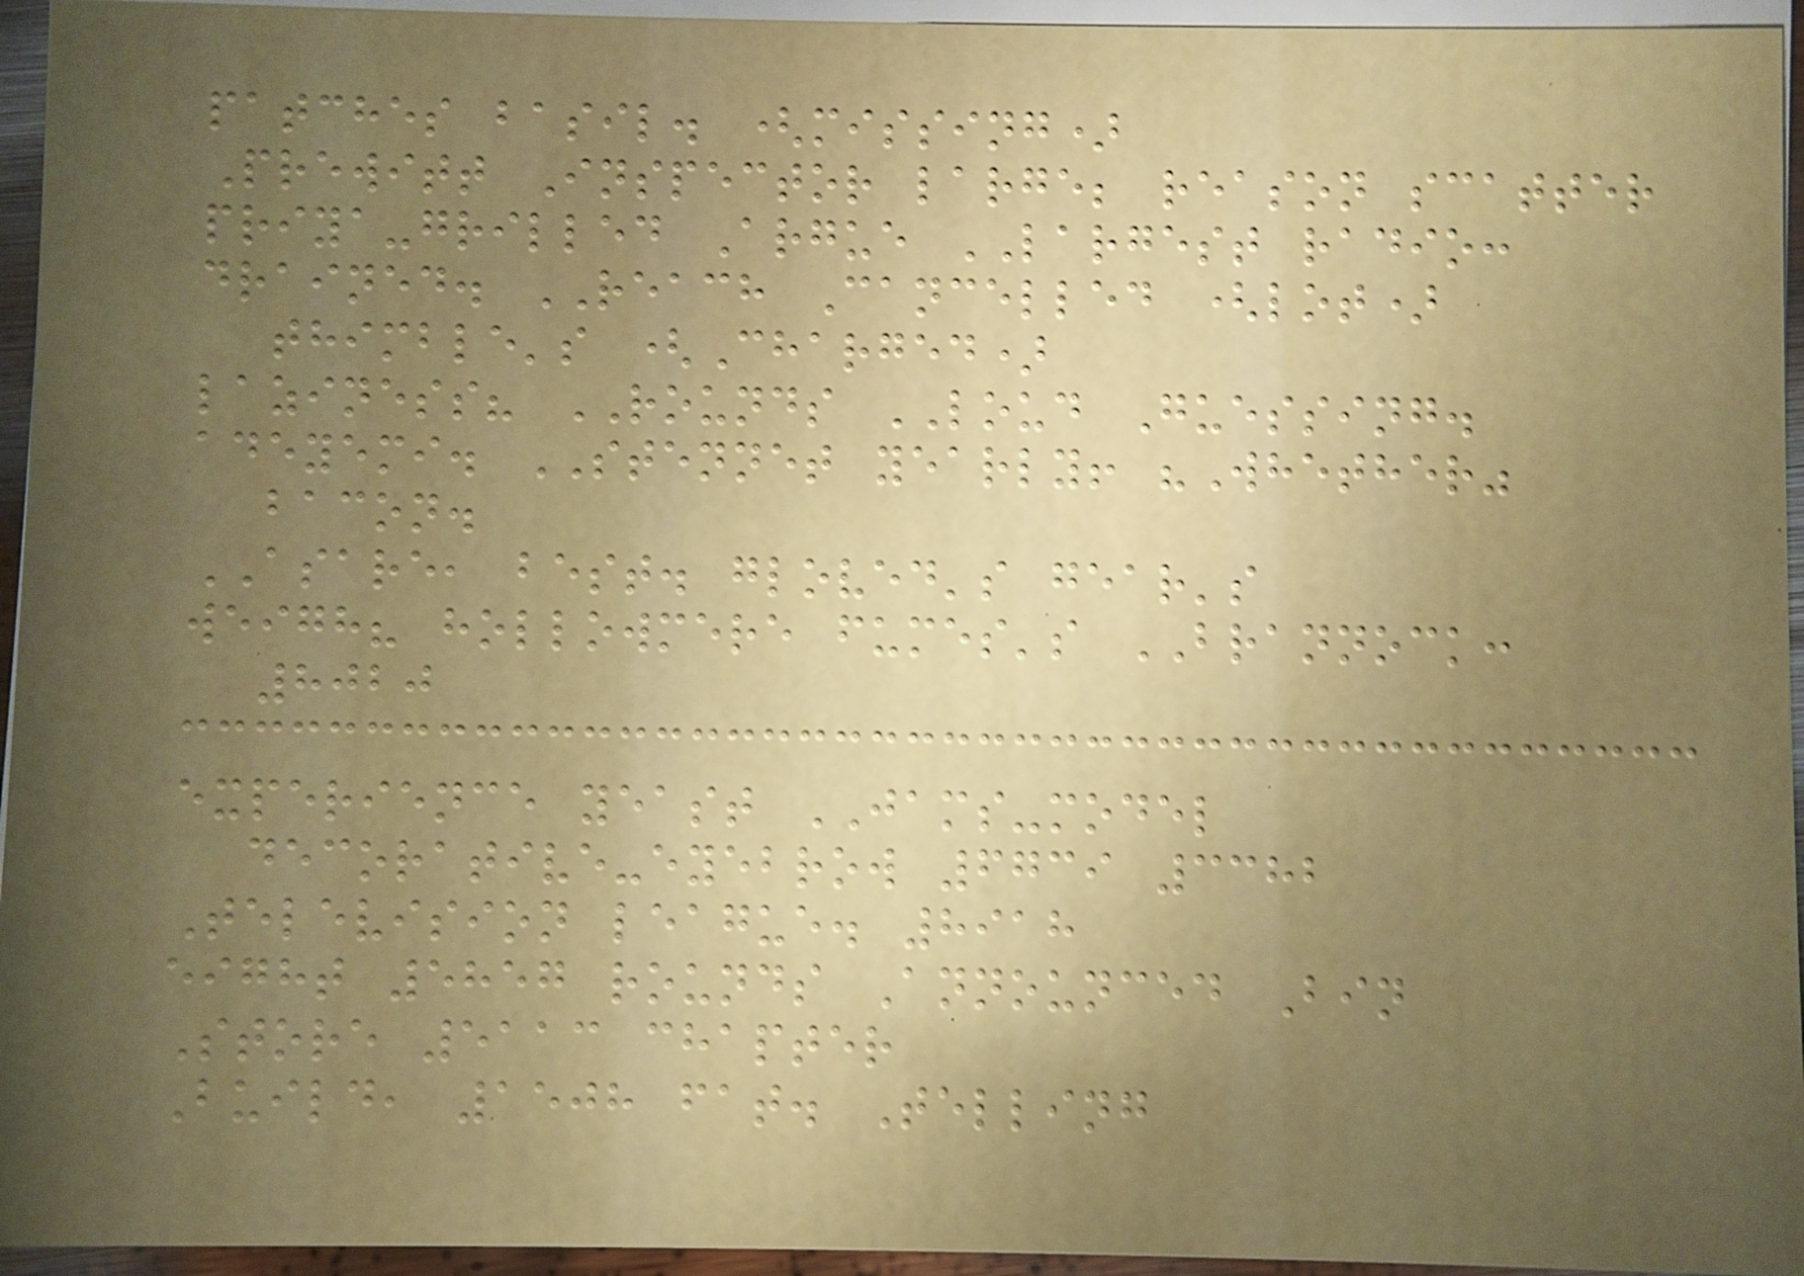patches basil. (missing)
Prewitt Inspector large; reason scatter
priya-grilled Argue LARGEST radio:
drained. REACH Cancelled (lot)
thimble's (Charged)
laziness? ROUNDS LOUD Guessing.
adeyemi. STENNET yearly! "Whether"
bacon.
ASARE, best. gloved's gear's
weigh? hollowmere fumes's BRANNOCK:
8020
experience yeast JAMS-model
decorative-eyebrow 6739 3382
Television league. 8918
eight 5857 rounds Announced Bin
Store 5113 chapter
Build, 1508 fat. Telling
